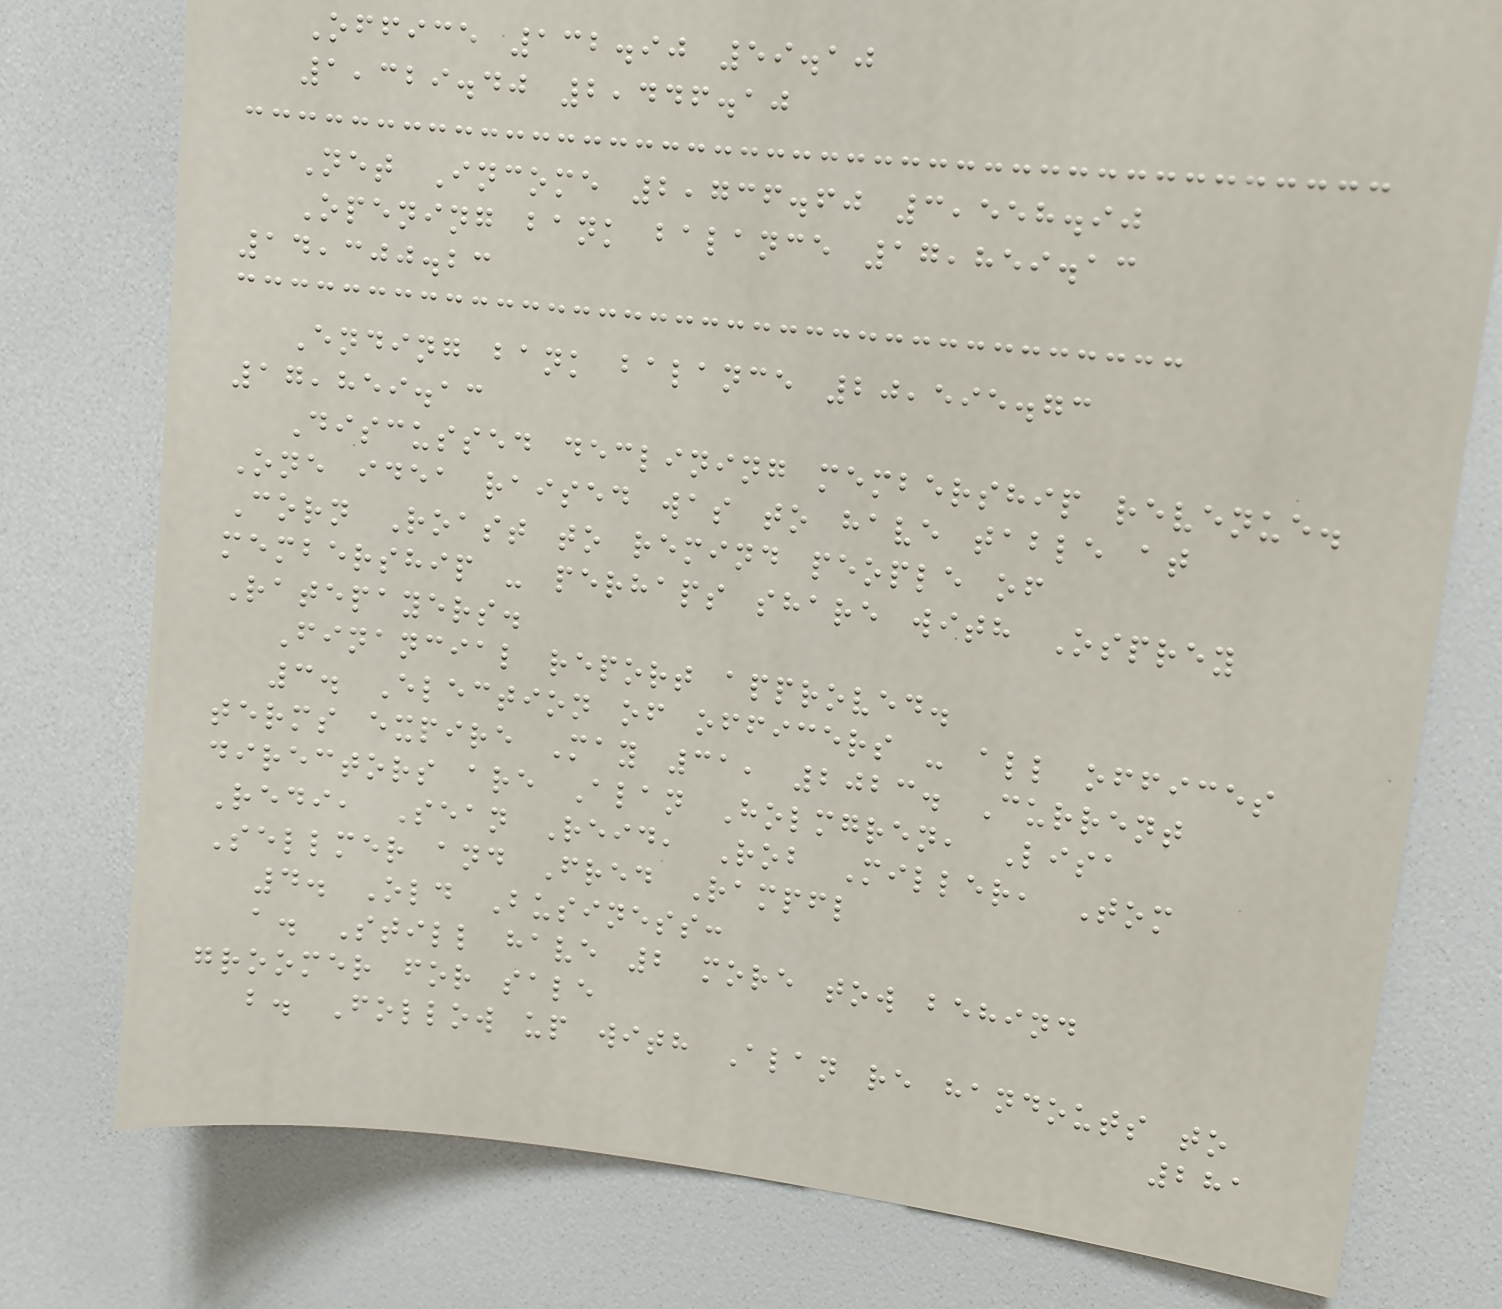Office 132.90 59.10
1,329.40 2,446.10
Net Income 2,736.60 3,558.90
Opening bank balance 17,859.13
14,300.23
Ending bank balance 20,595.73
17,859.13
Discussed declining membership revenue.
One idea raised was to have table at
Corn Roast to remind people of
membership - perhaps share with Osprey
Ratepayers.
Financial report approved.
3. Election of officers - all offices
terms expire May 31, 2023. Current
directors are Alan Holmgren, Lisa
Redi, Sean Reid, Rob Miller, Tom
Sellmer and Fred Rampfl
4. Old Business:
a. Still have 2 more tow behind
groomer for sale
b. Follow up with Alan re handouts to
281
